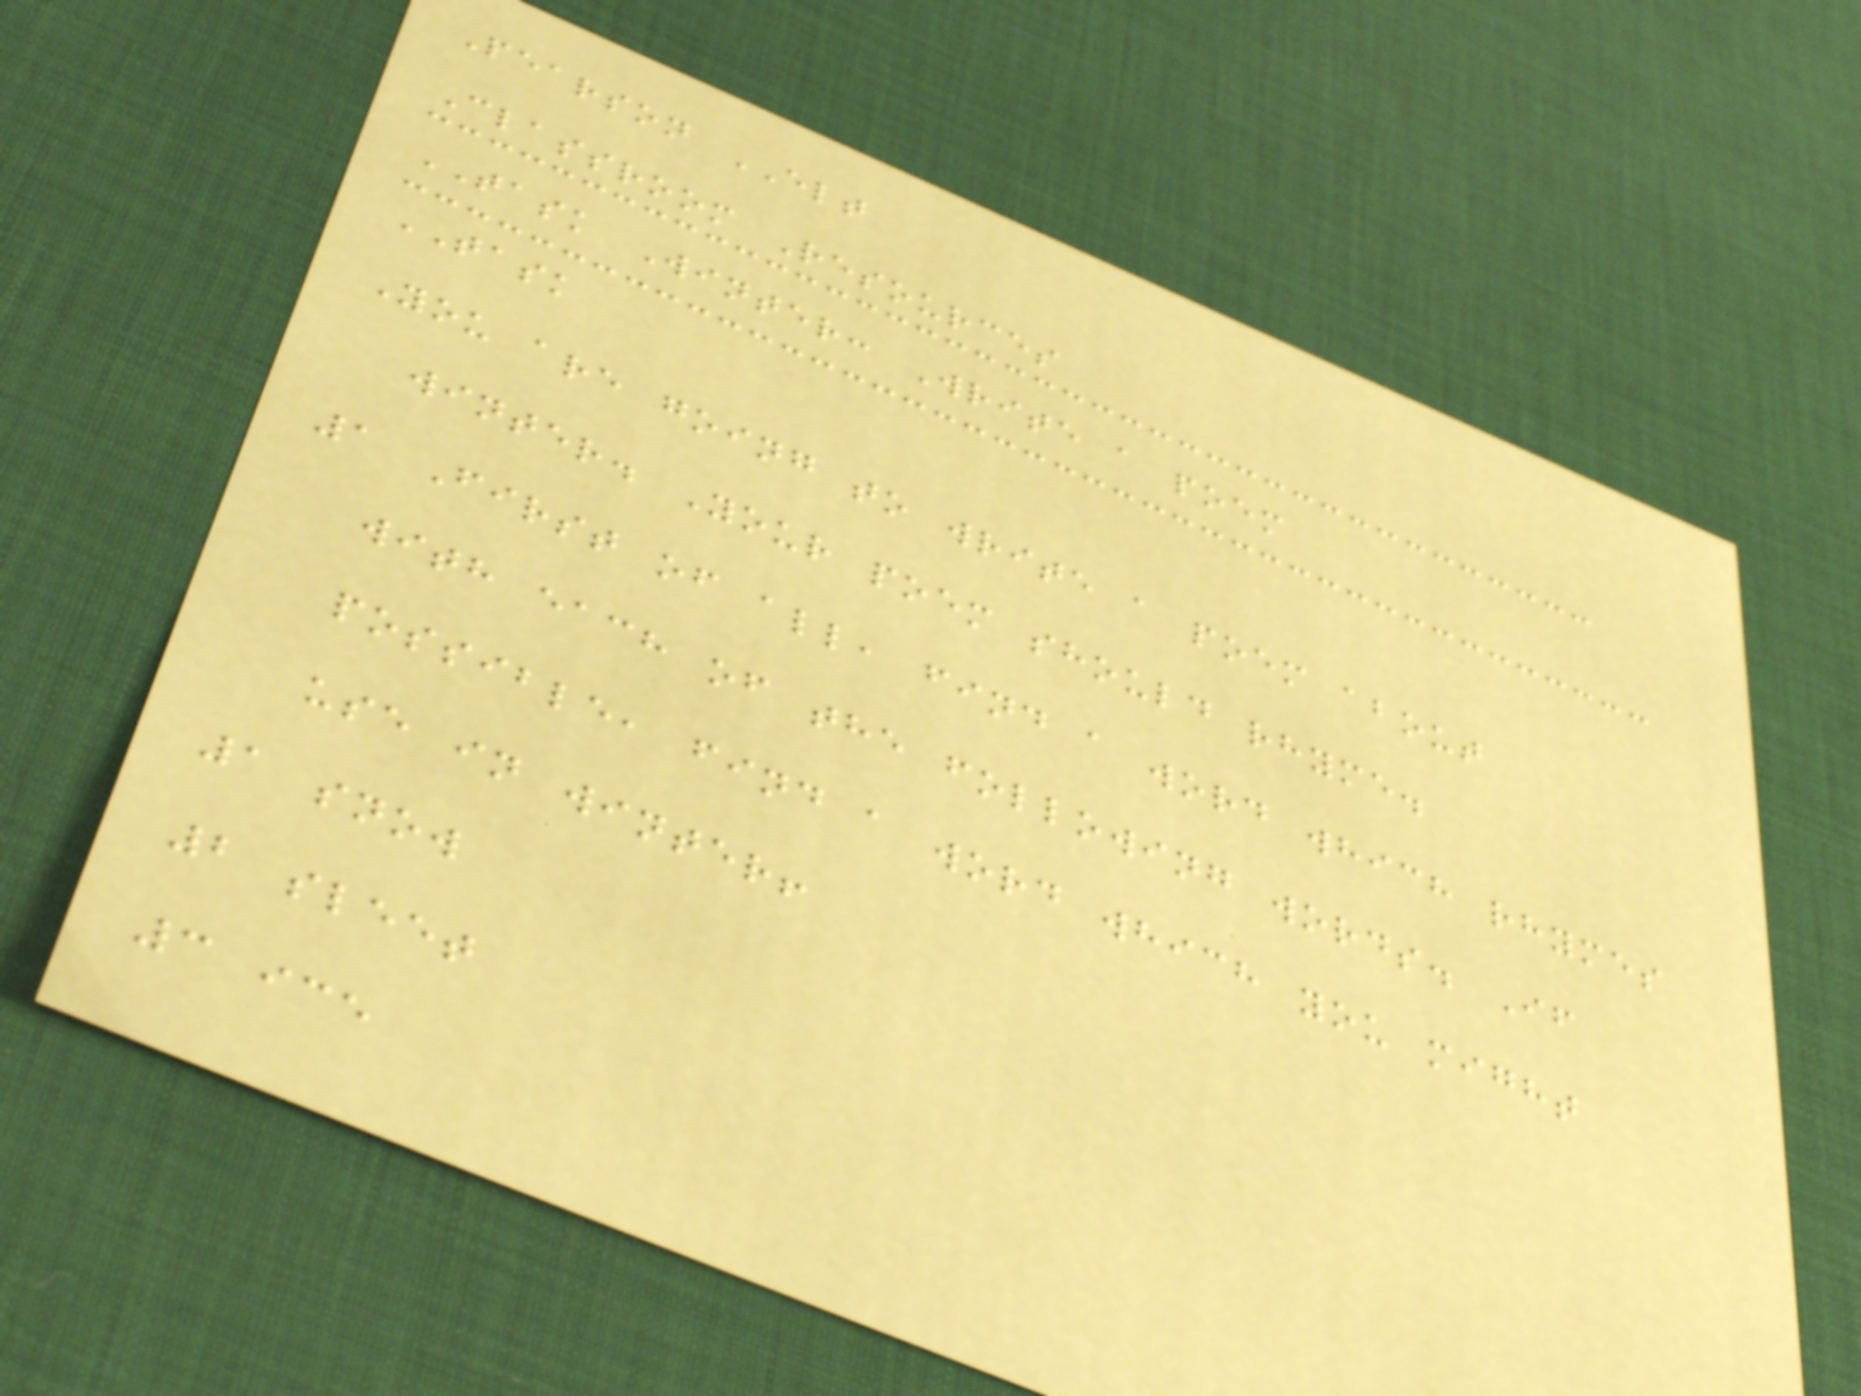Pearson ELT
Classroom Resources
TASK Winter: Write a poem
TASK
You are going to write a poem about
winter. Your poem should rhyme.
1 First of all, find a word which rhymes
with each of the following words. If
possible, find a word which you might
use in winter!
1 snow
2 sleet
3 ice
